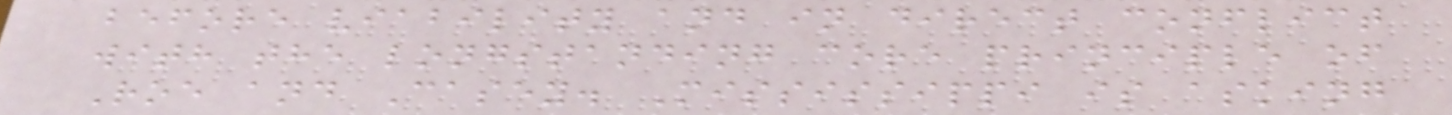before viability and in direct conflict
with the longstanding core principle of
Roe and Casey. Mississippi is asking
